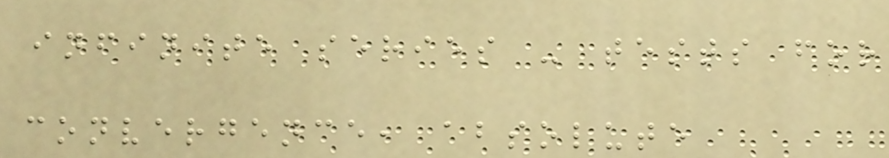infinite series - tests for
convergence, absolute
